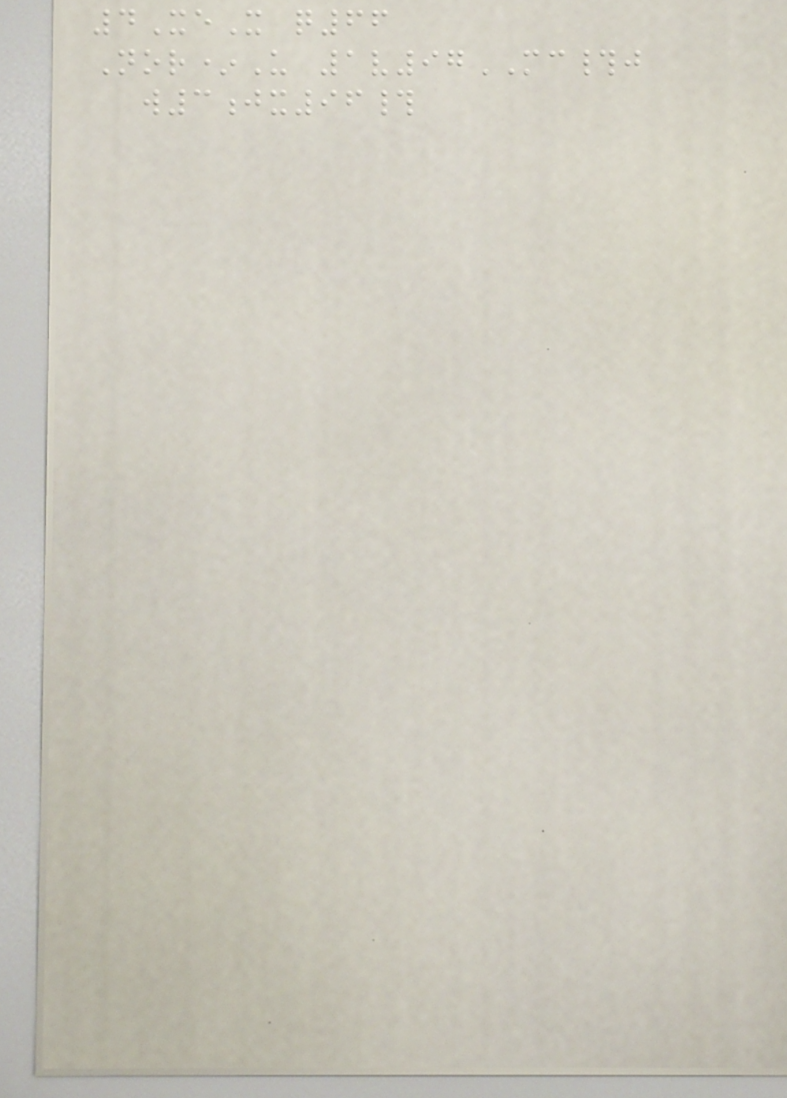4XeX q66
Nor*U 1v97MC#j
w3jx96#
